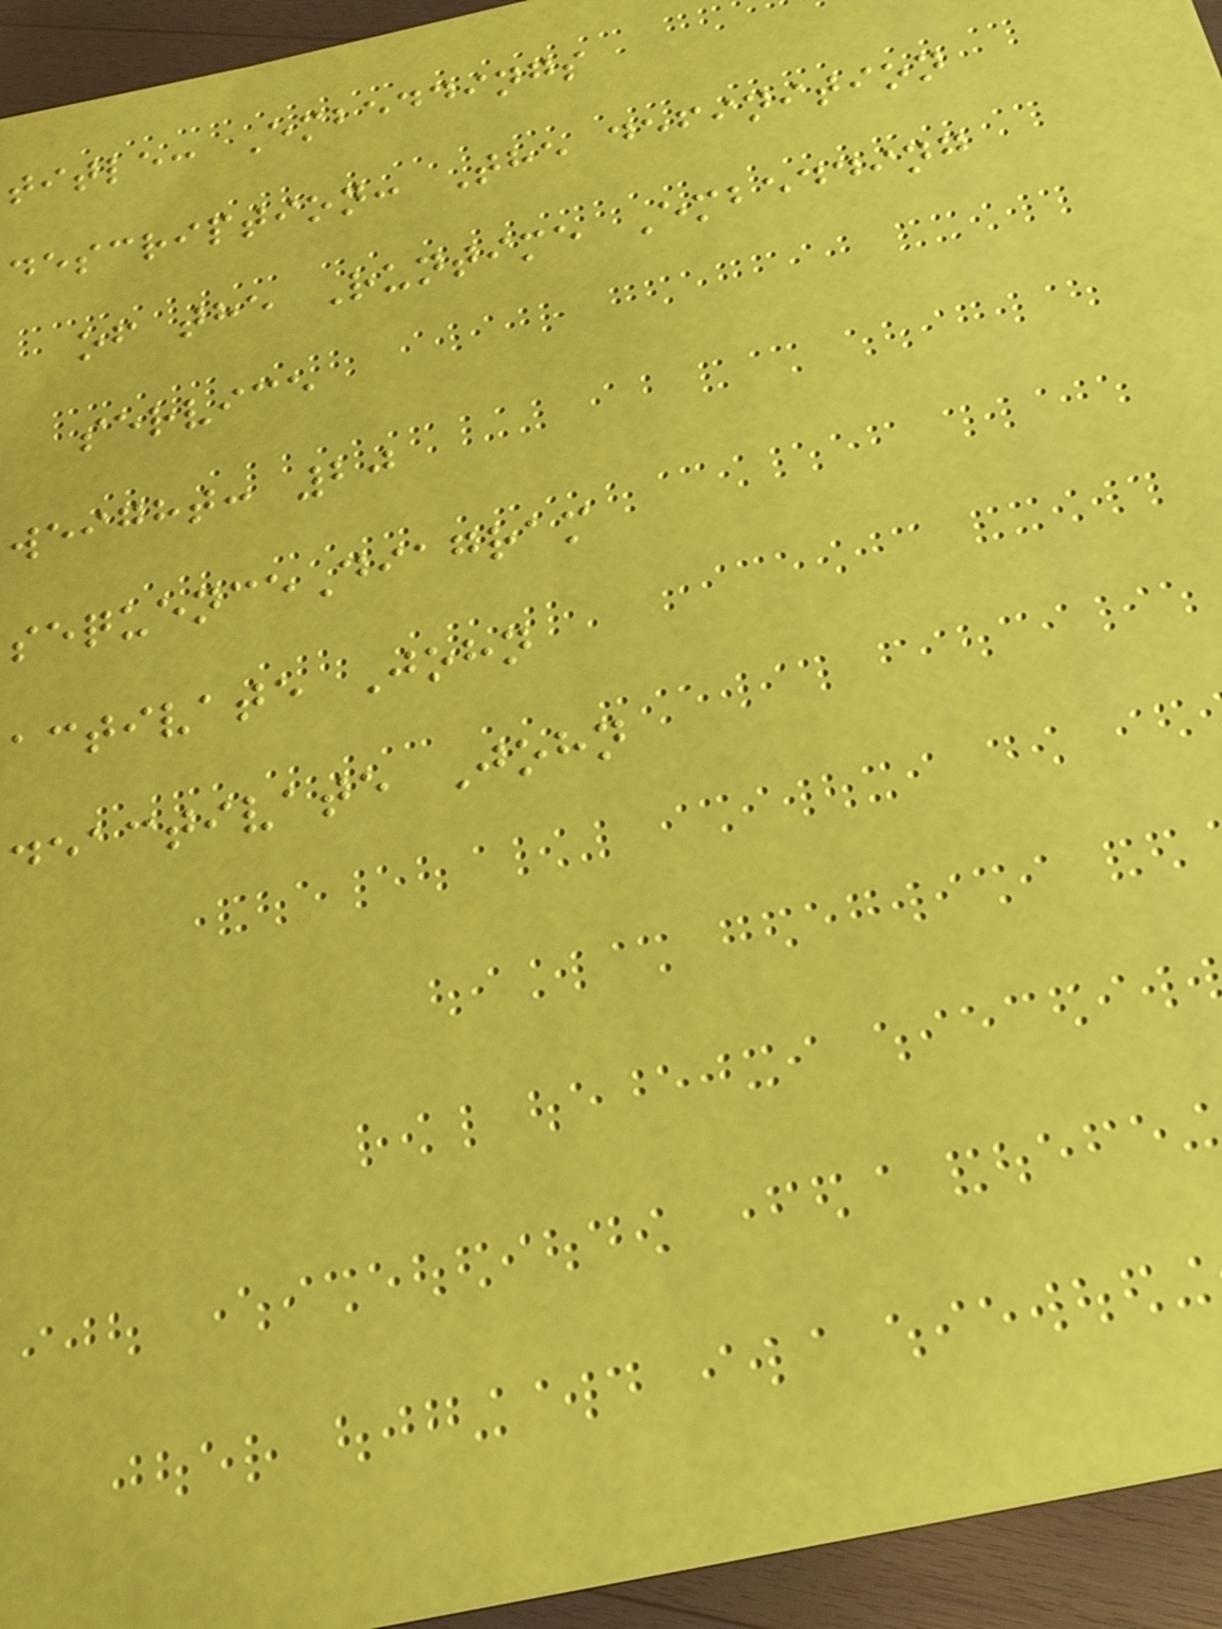title: Embeddings
description: The definition
of the Runtime Embedding
service
weight: 20
sequenceDiagram
activate John
deactivate John
